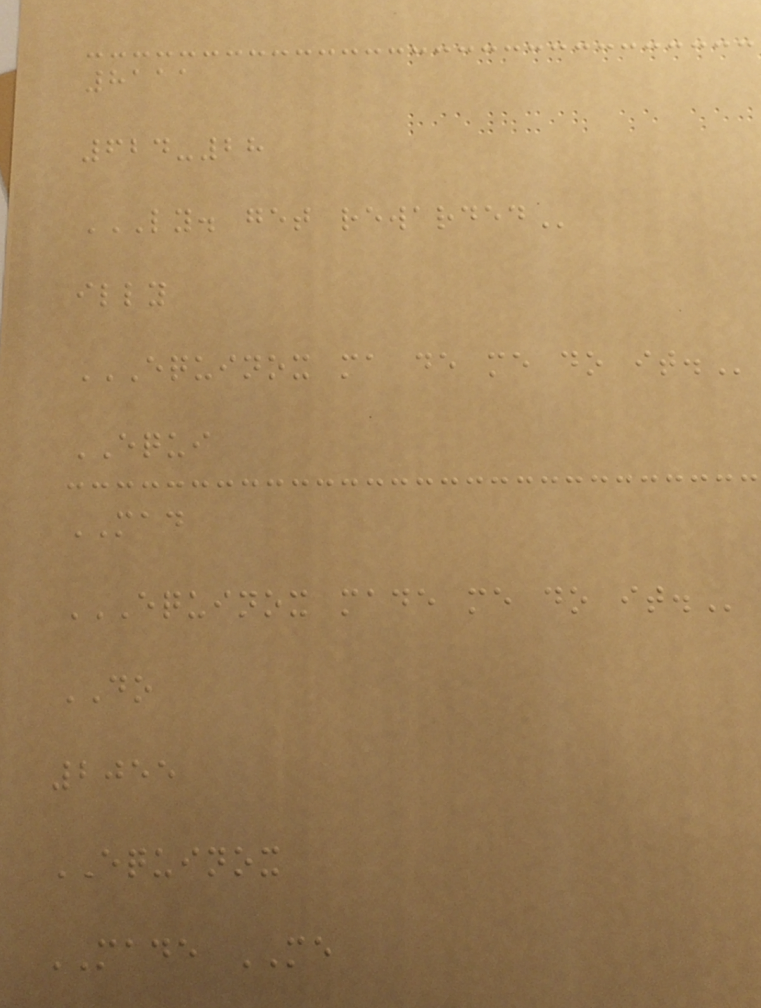8111
624-28
LY. GET REWARDED
illy
EQUINOX MA DE ME DO IT.
EQUI
MAD
EQUINOX MADE ME DO IT.
DO
2055
EQUINOX
MADE ME
